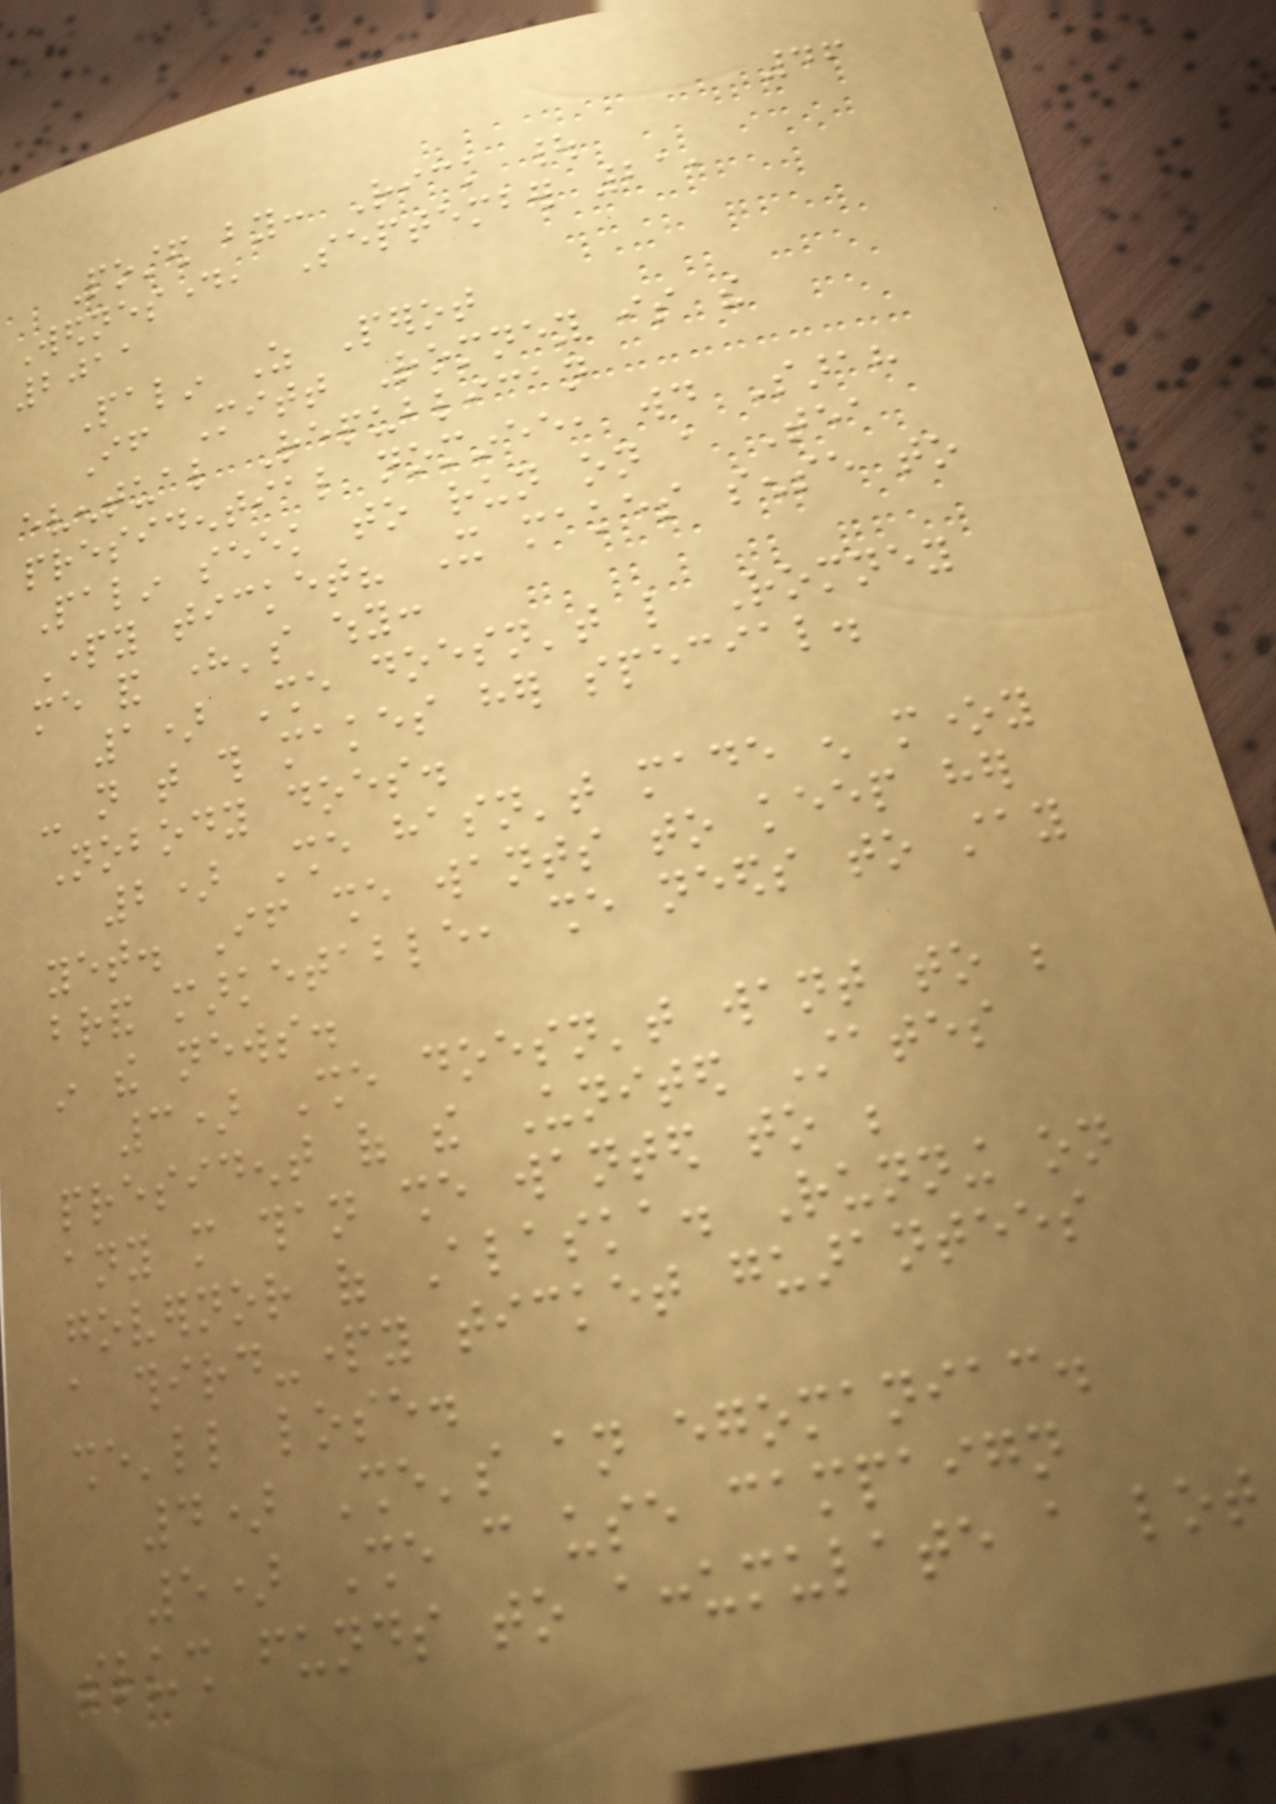46
Posted by: Rick |
Wednesday, September 21,
2011
Palin As Perot
If Mitt Romney is the
eventual Republican
presidential nominee, would Sarah
Palin seek to run on a Tea
Party ticket? It makes sense to
me and here's why:
1) She doesn't like Romney
- not that this makes her special.
Nobody does.
2) She hasn't made enough money
yet. If she wants to keep her
brand marketable, she needs to stay
in the news.
3) She doesn't want to be
president of the United States
any more than she wanted to be
governor of Alaska. Running on
a third-party ticket guarantees
she'll lose.
4) She's an egomaniac.
5) She can use campaign
slush funds to accumulate a lot
